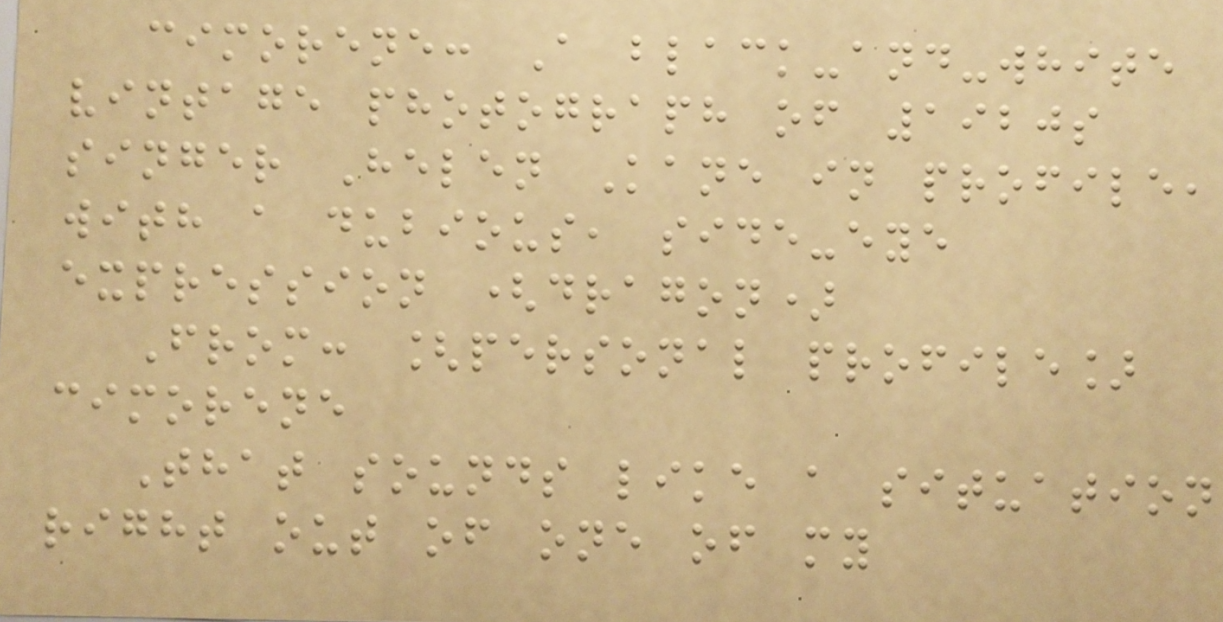cimorene: A black-and-white
vintage photograph of 1920s
singer Helen Kane in profile,
with a dubious, side-eye
expression (dragon)
From: [personal profile]
cimorene
That sounds like a situation
right out of one of my
